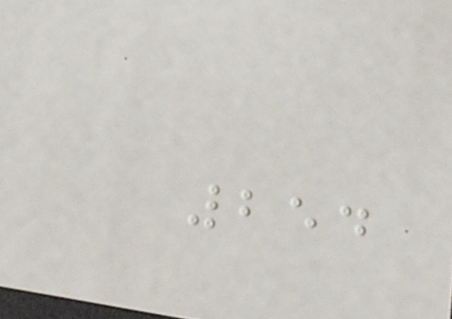254
